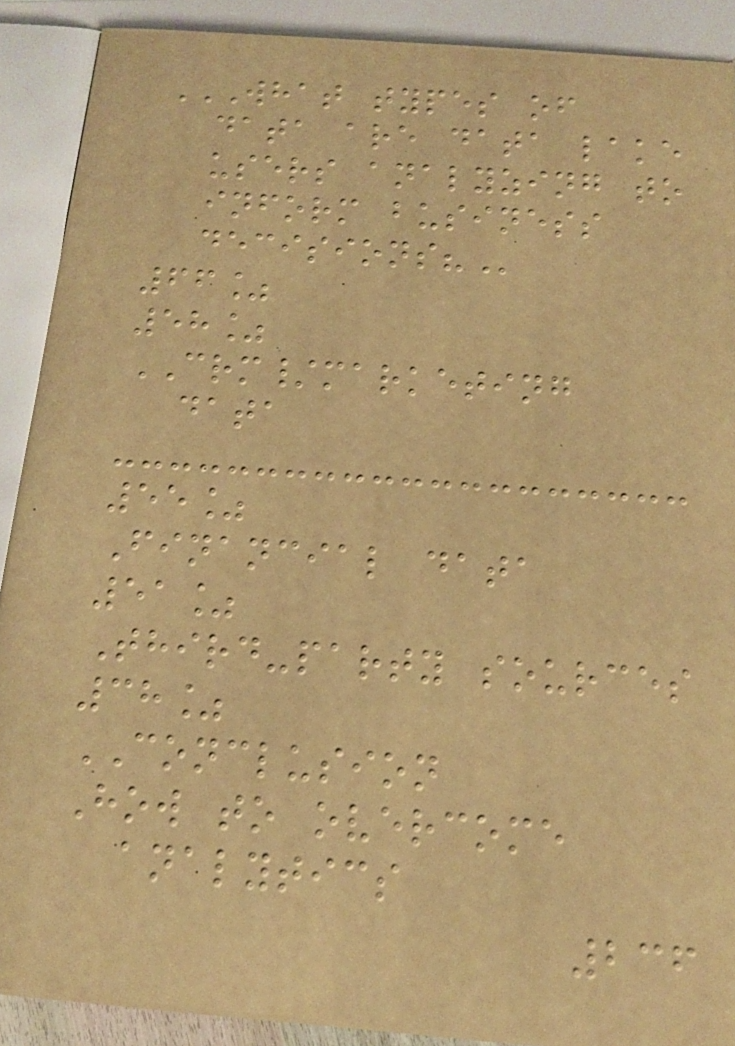WHAT TYPES OF
DATA ARE DATA LAKE
USERS ANALYZING TO
INFORM BUSINESS
DECISIONS?
66%
58%
CRM/marketing
data
55%
Financial data
51%
Third-party sources
38%
CONCLUSION
How to overcome
analytics
236
